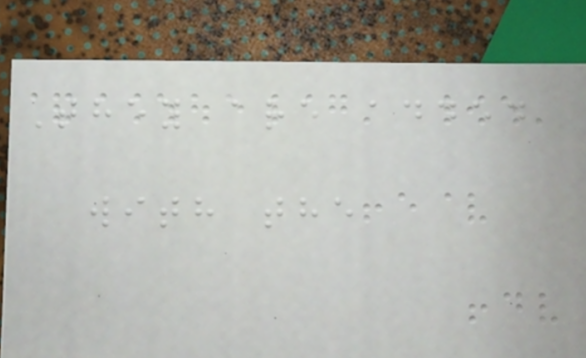They are added
with the
